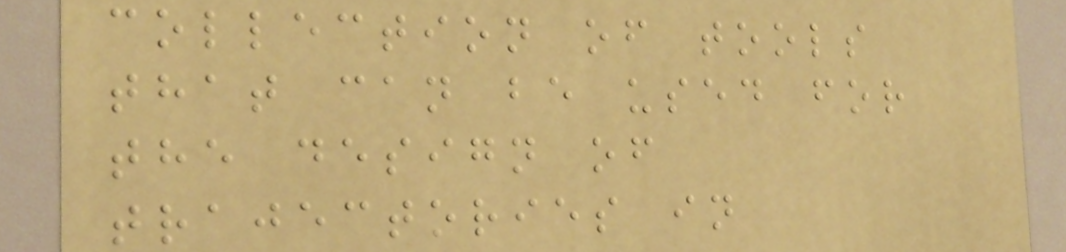collection of tools
that can be used for
the design of
trajectories in
